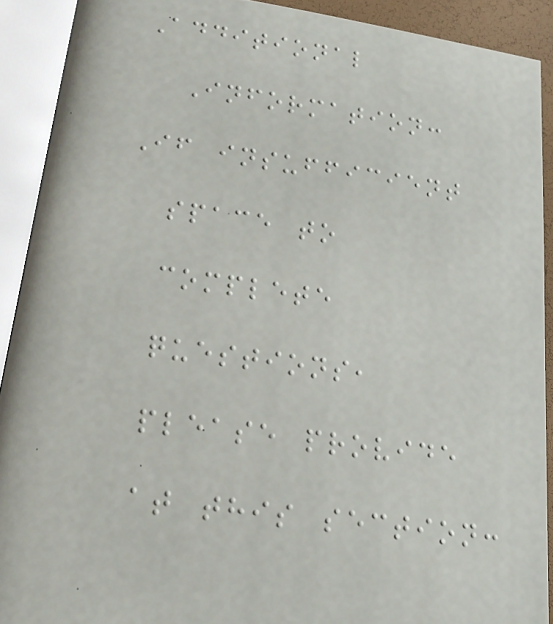Additional
Information:
If insufficient
space to
complete
questions,
please provide
at this section:
